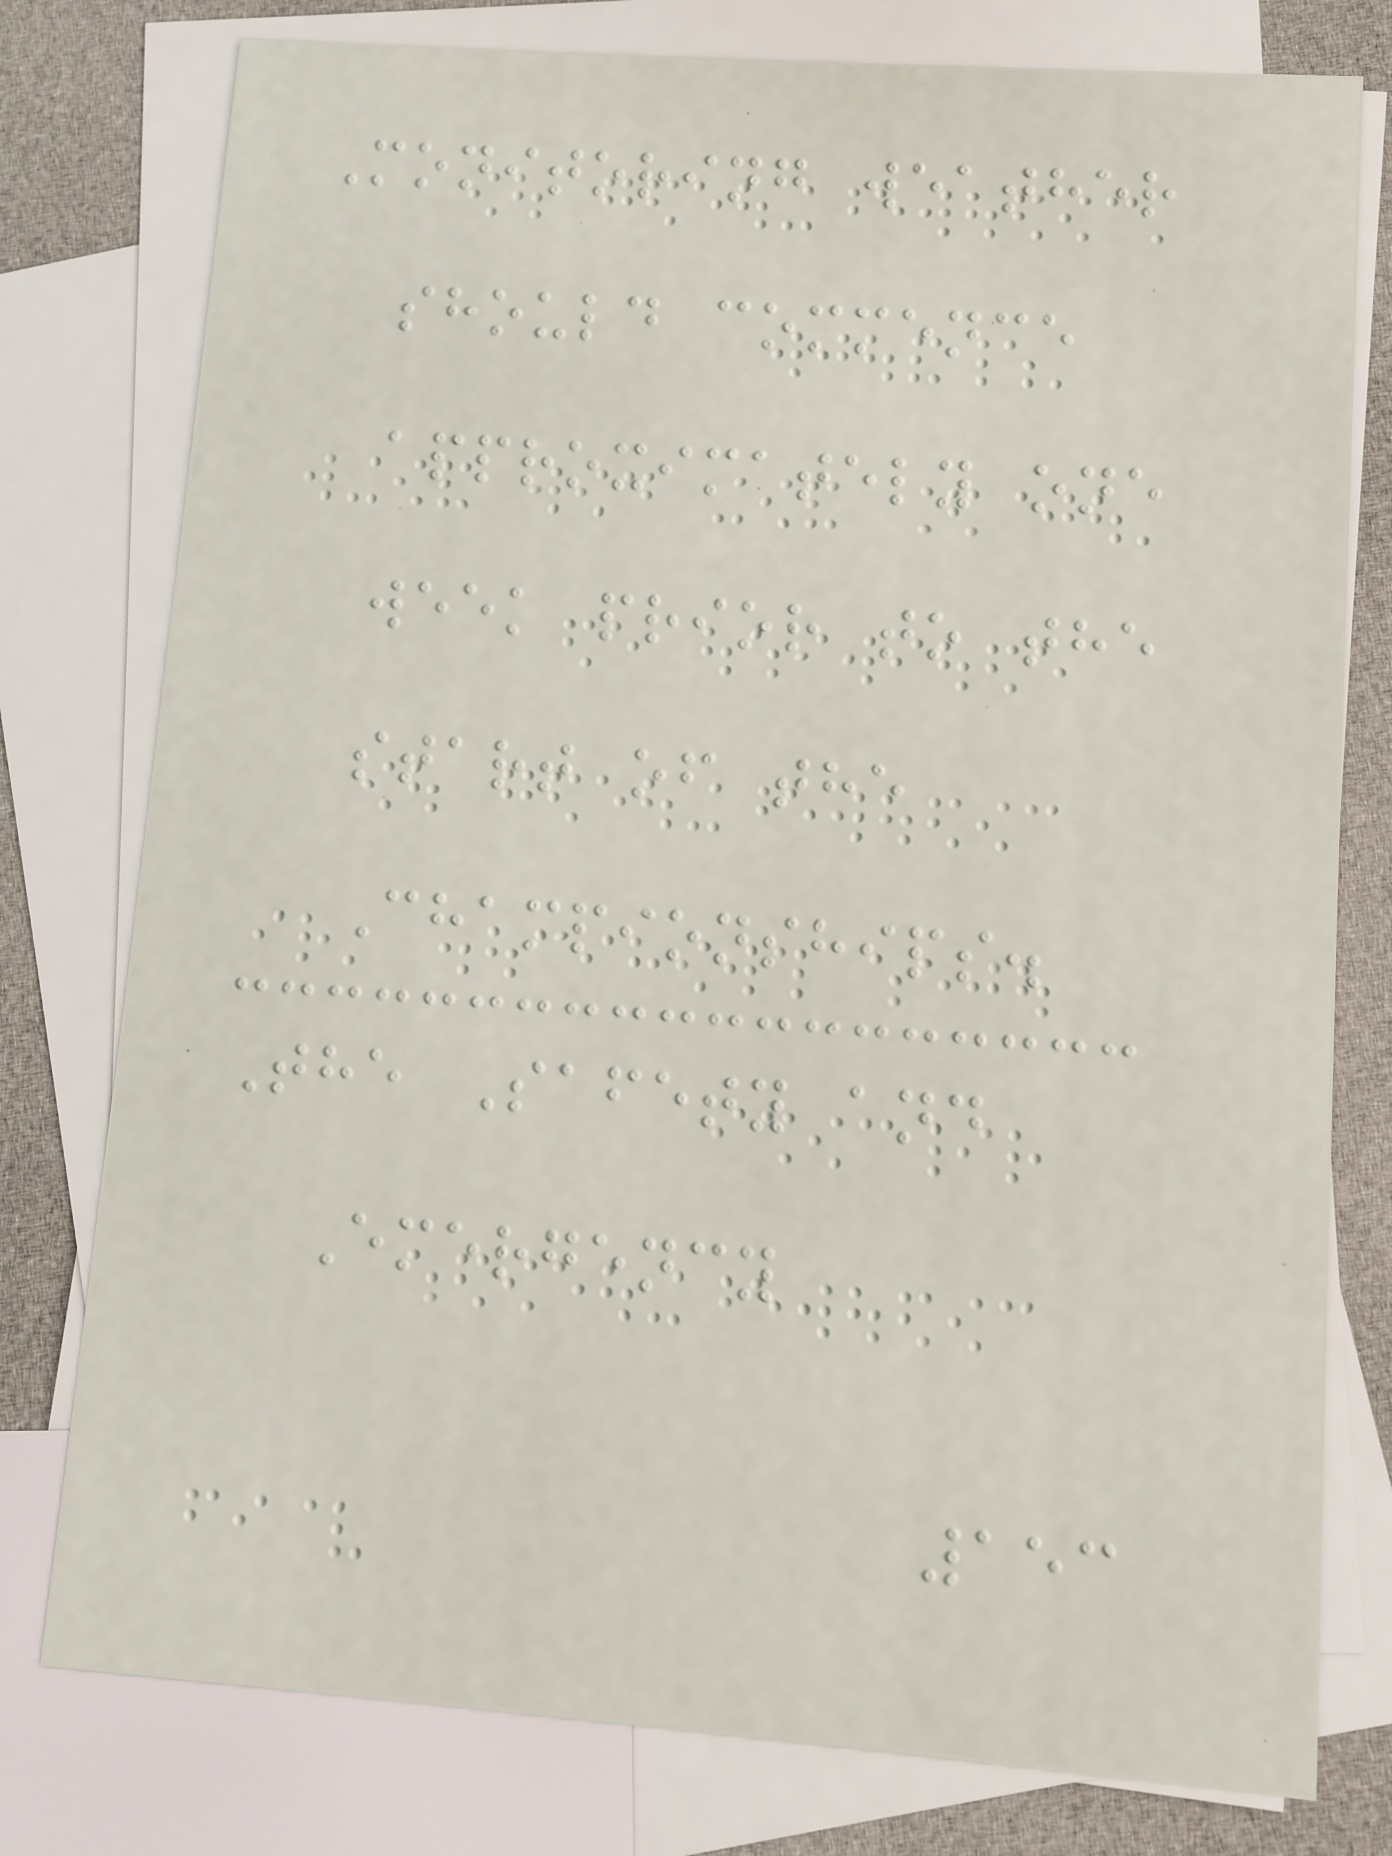Monitoring weather
should commence
approximately one
week prior to the
start of the
Championships.
The Safety and
Emergency
153
